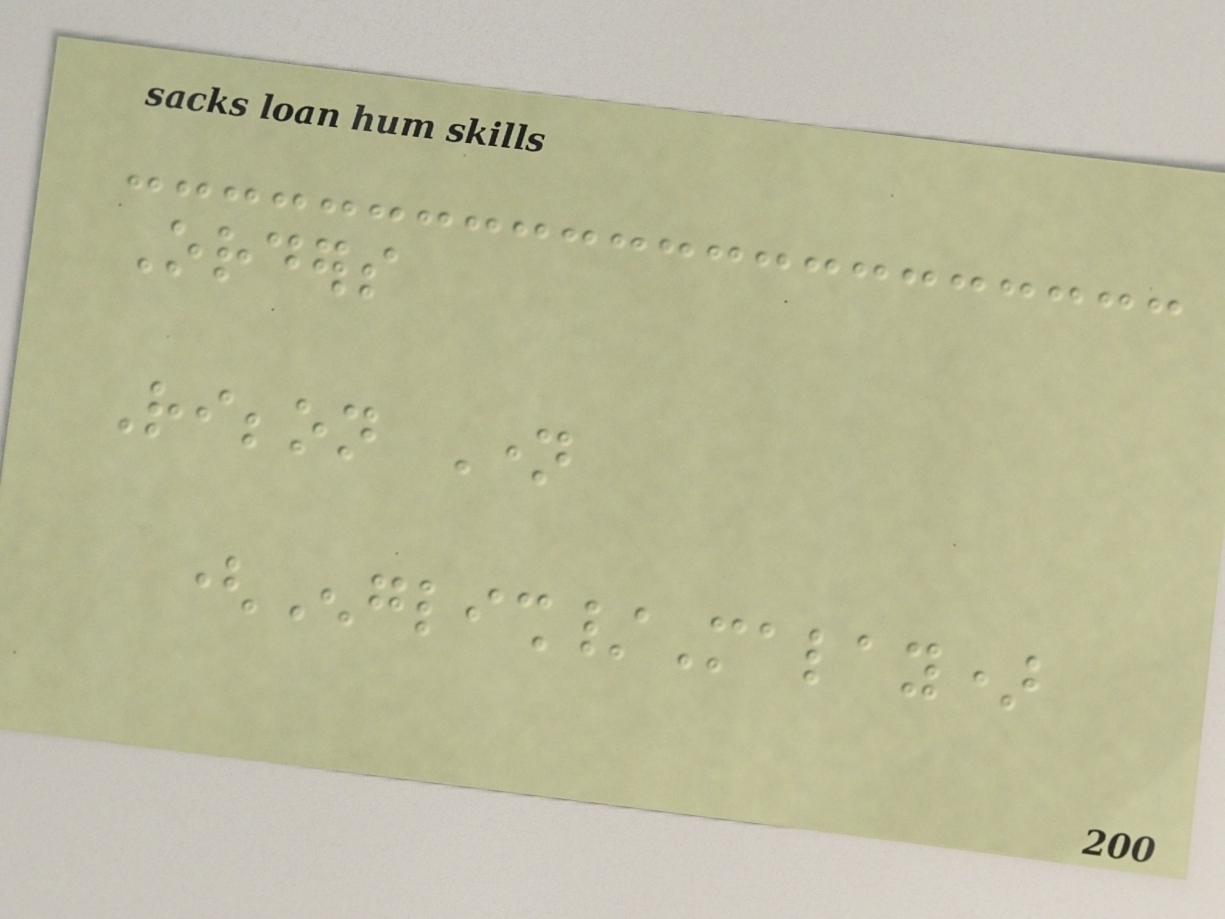Orders
Ribbon Name
(English/Malay)
